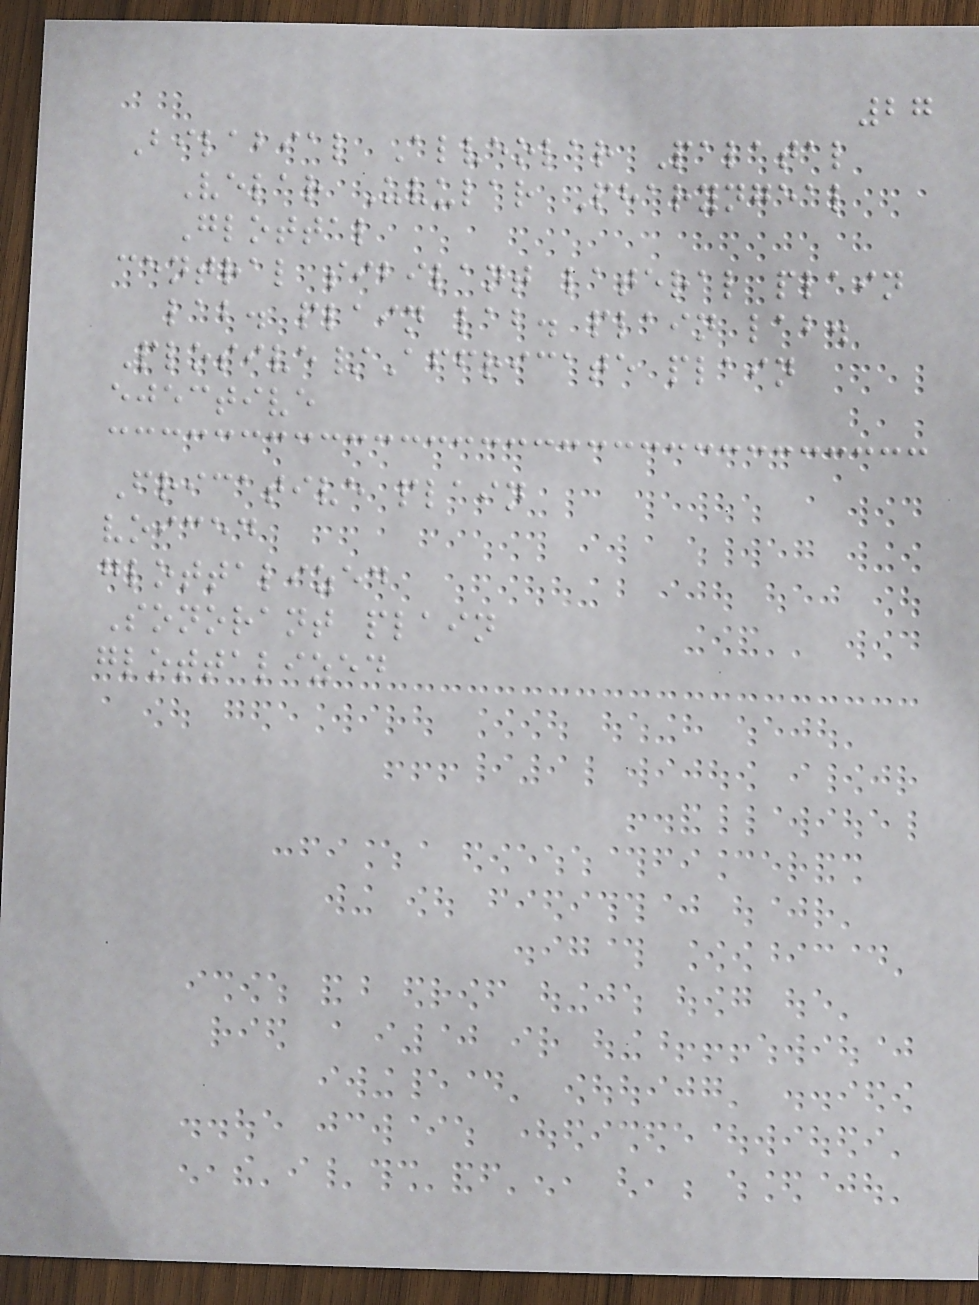27
Bilabial Alveolar Palatal
Velar Uvular Pharyngeal
Glottal
central sibilant lateral plain
lab. plain lab. plain lab.
Plosive/Affricate plain
ejective
Fricative plain
voiced
glottalized
Sonorant plain
glottalized
